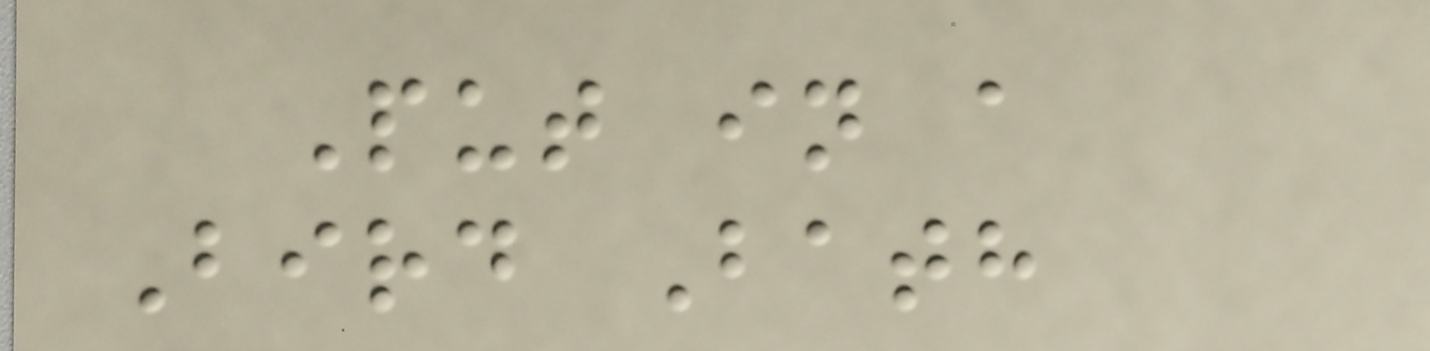Put in a
Bird Bath
